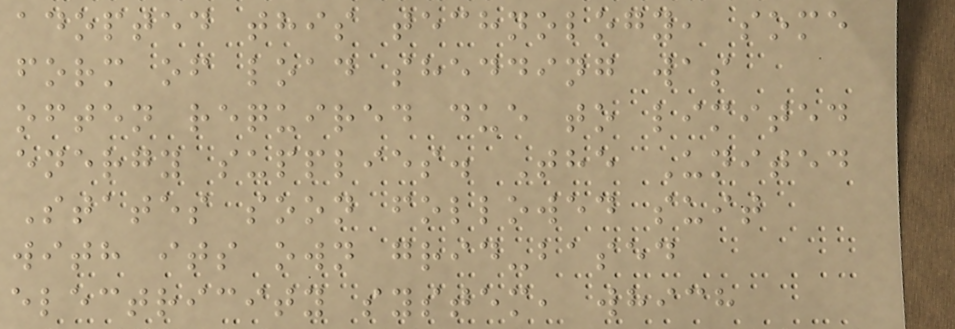adopted this technology, some
form of load shedding was
often required due to limited
energy supplies. The United
States soon followed suit
with its own grid-based
electricity system, which
